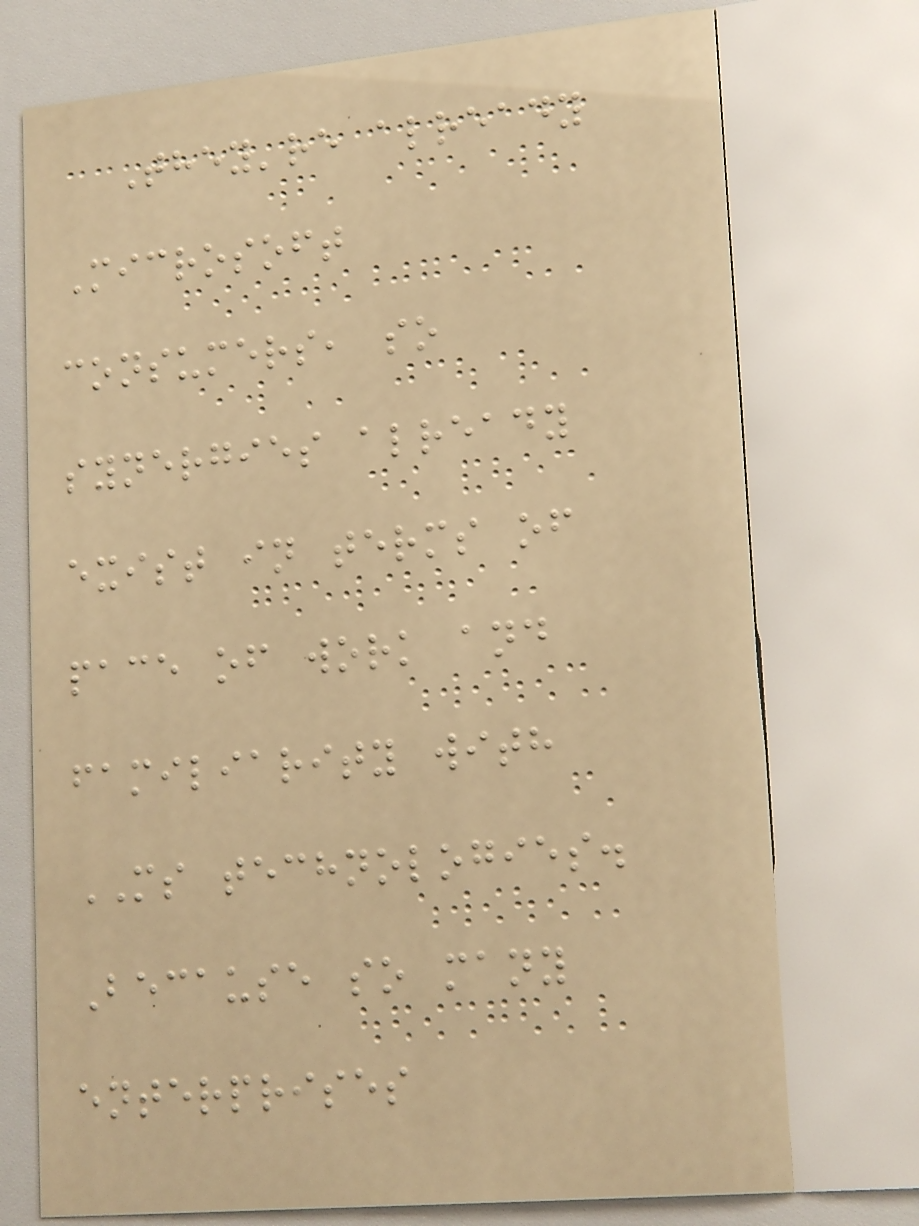They're already
Microsoft
consumers, so
synergies already
exist in terms of
pace of work and
familiarity with
MS technologies.
Because so many
enterprises
